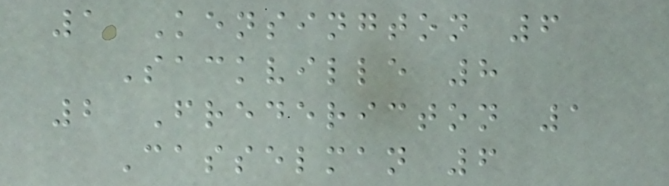1 Kensington 6
Sackville 8
2 Fredericton 1
Casselman 6
